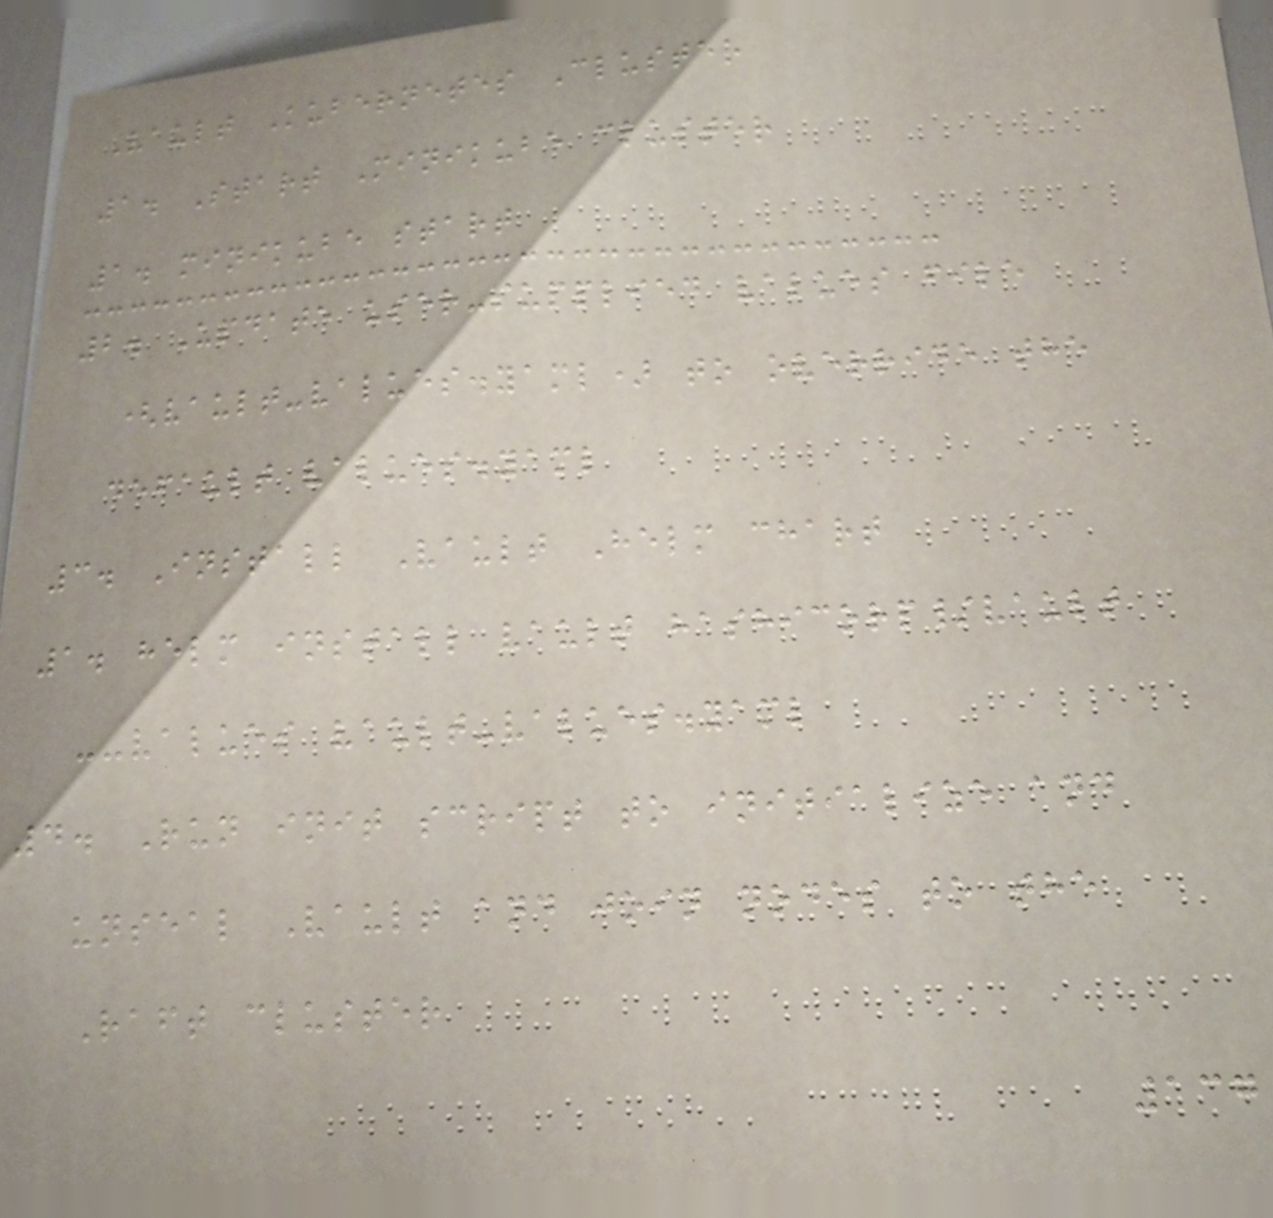Vault Kubernetes Cluster
1. Start Minikube cluster
1. minikube start
2. Update user-supplied values file
(vault-values.yaml) to override the
default values.yaml
3. Install Vault Helm chart
1. helm install vault hashicorp/vault
--values vault-values.yaml
4. Run init script to initialize and
unseal Vault and join nodes to the
Raft cluster
137
